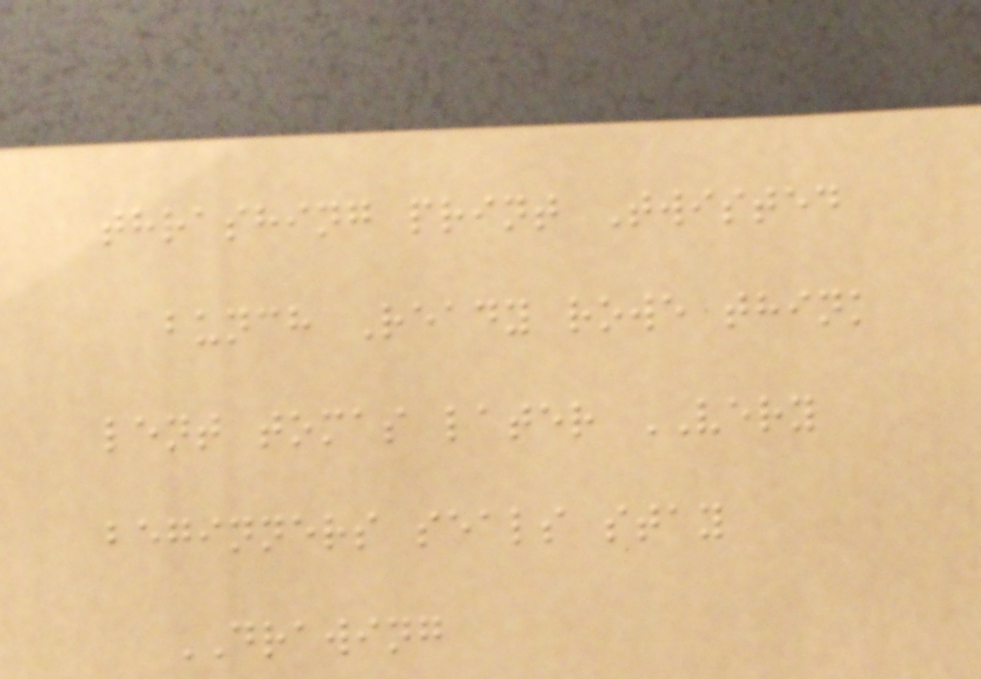thrashing print Twisted
bunch Ready rowe think
lent tomas later VERY
beginners seals stay
DRAWING
